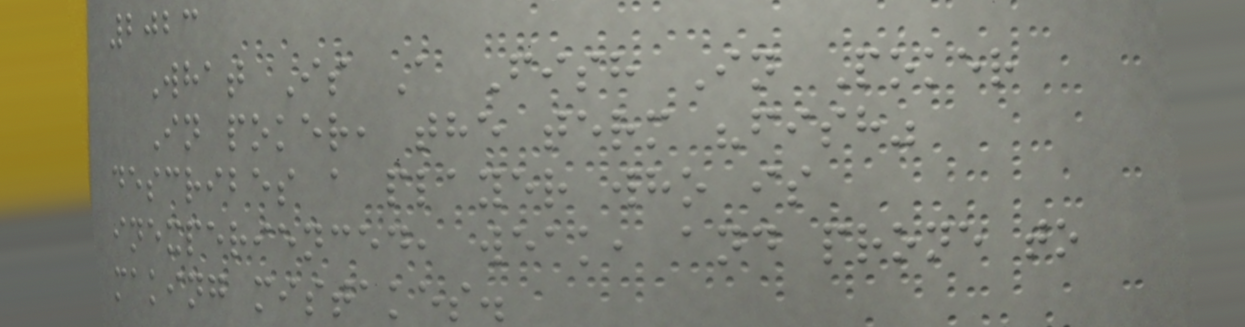2023
What Is A Fish In Poker
In poker, the term "fish"
describes a player who is
inexperienced, weak, and prone to
making mistakes.
